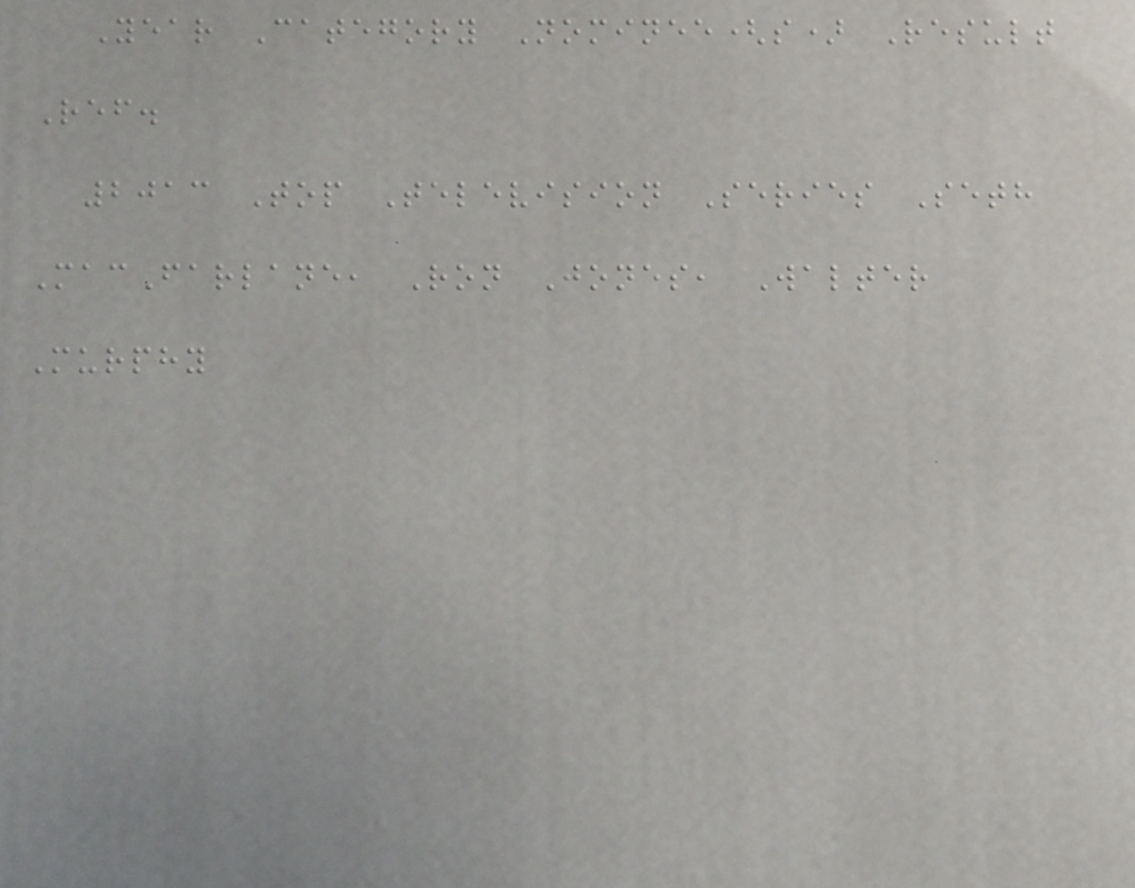Year Category Nominee(s) Result
Ref.
2013 Top Television Series Seth
MacFarlane, Ron Jones, Walter
Murphy
